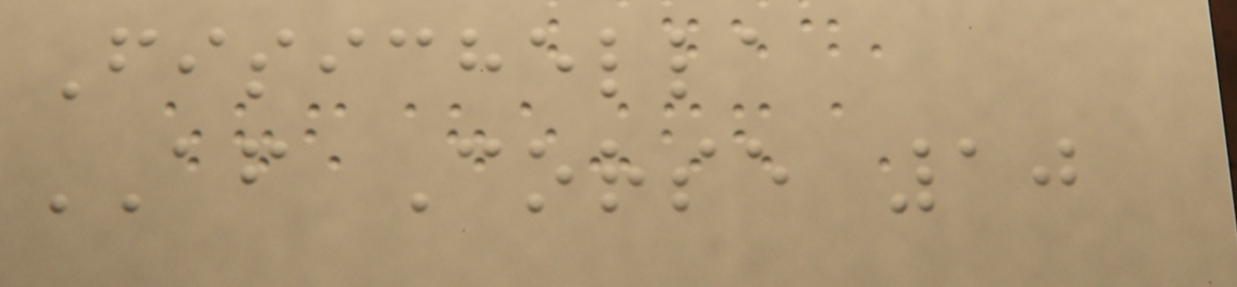Fisichella
AF Corse 10
